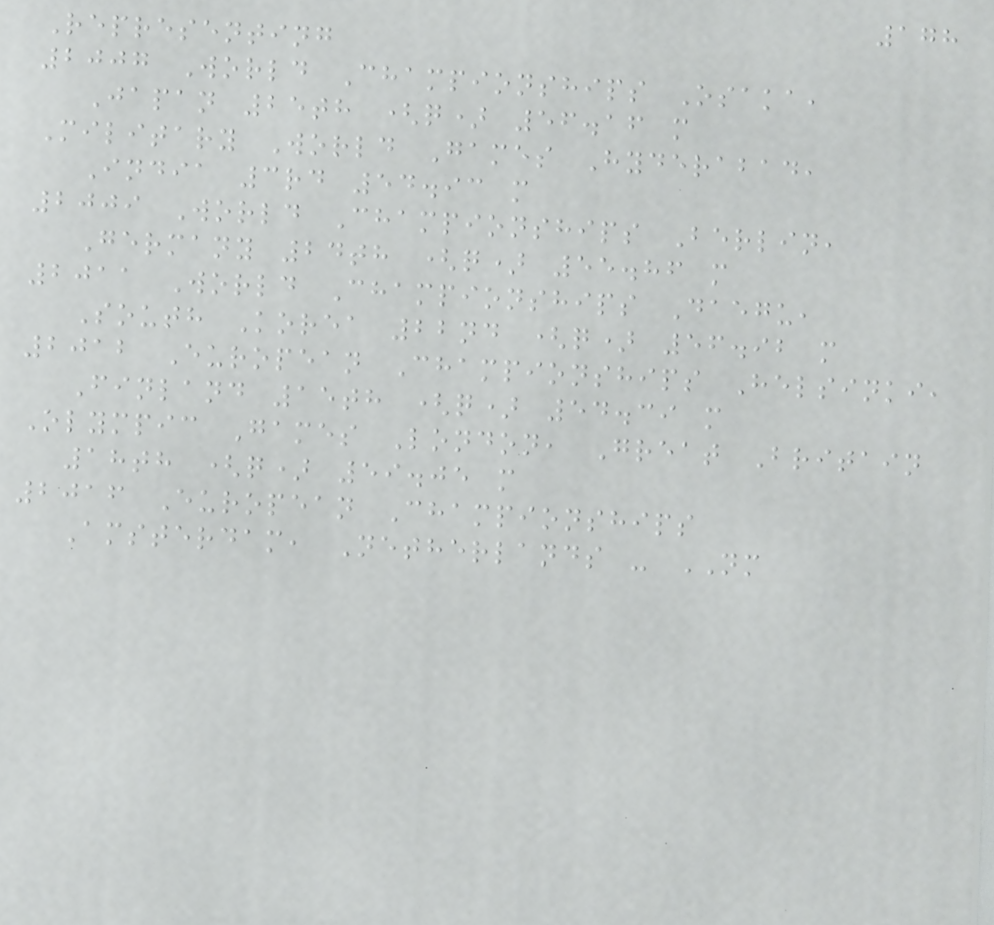178
Representing
2007 World Championships Osaka,
Japan 25th (q) 56.16 m
Military World Games Hyderabad,
India 3rd 54.93 m
2009 World Championships Berlin,
Germany 24th (q) 55.86 m
2011 World Championships Daegu,
South Korea 22nd (q) 56.92 m
2012 European Championships Helsinki,
Finland 15th (q) 54.39 m
Olympic Games London, Great Britain
18th (q) 59.05 m
2016 European Championships
Amsterdam, Netherlands - NM
